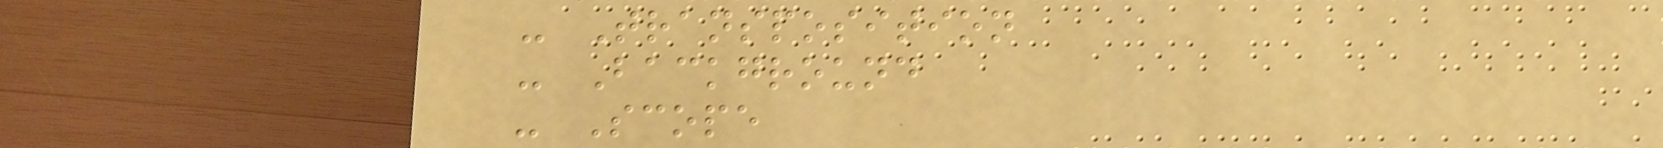- Transposition
- Background
- Scope
